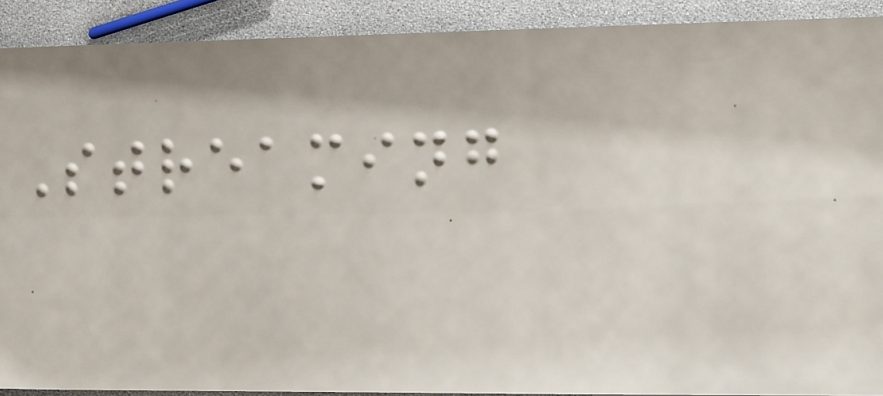Streaming
